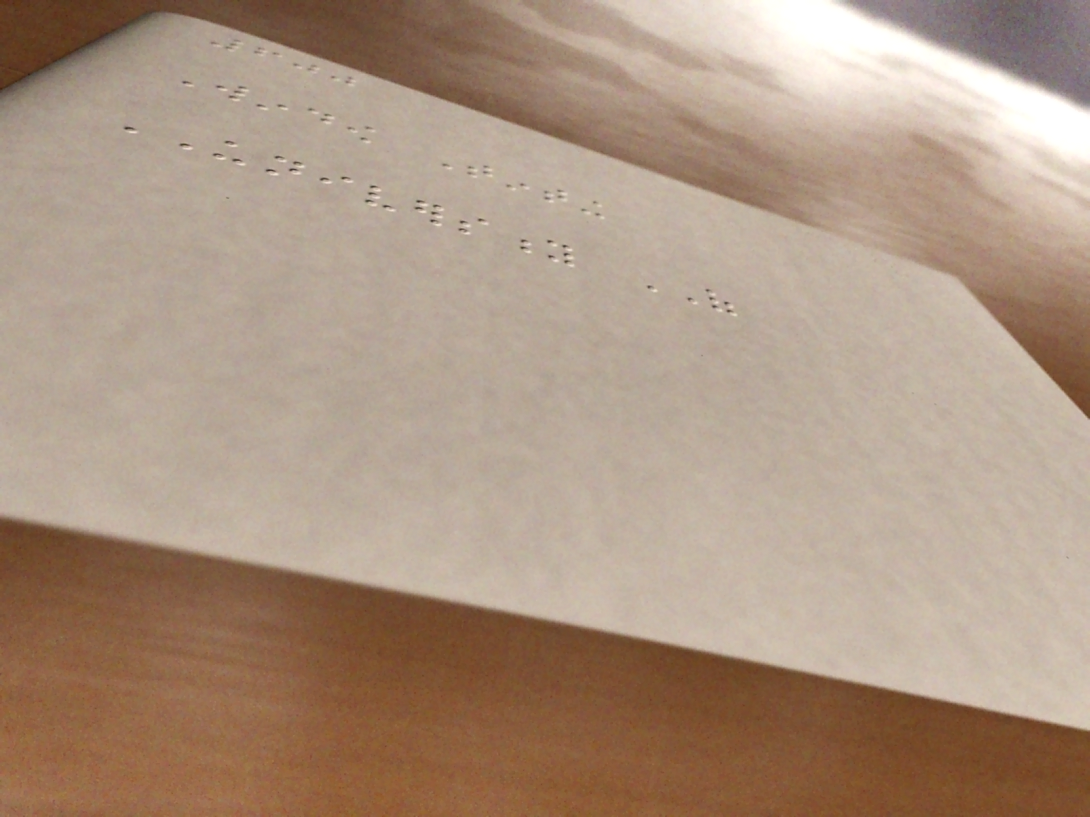600
Window Tinting
UNIVERSITY OF
